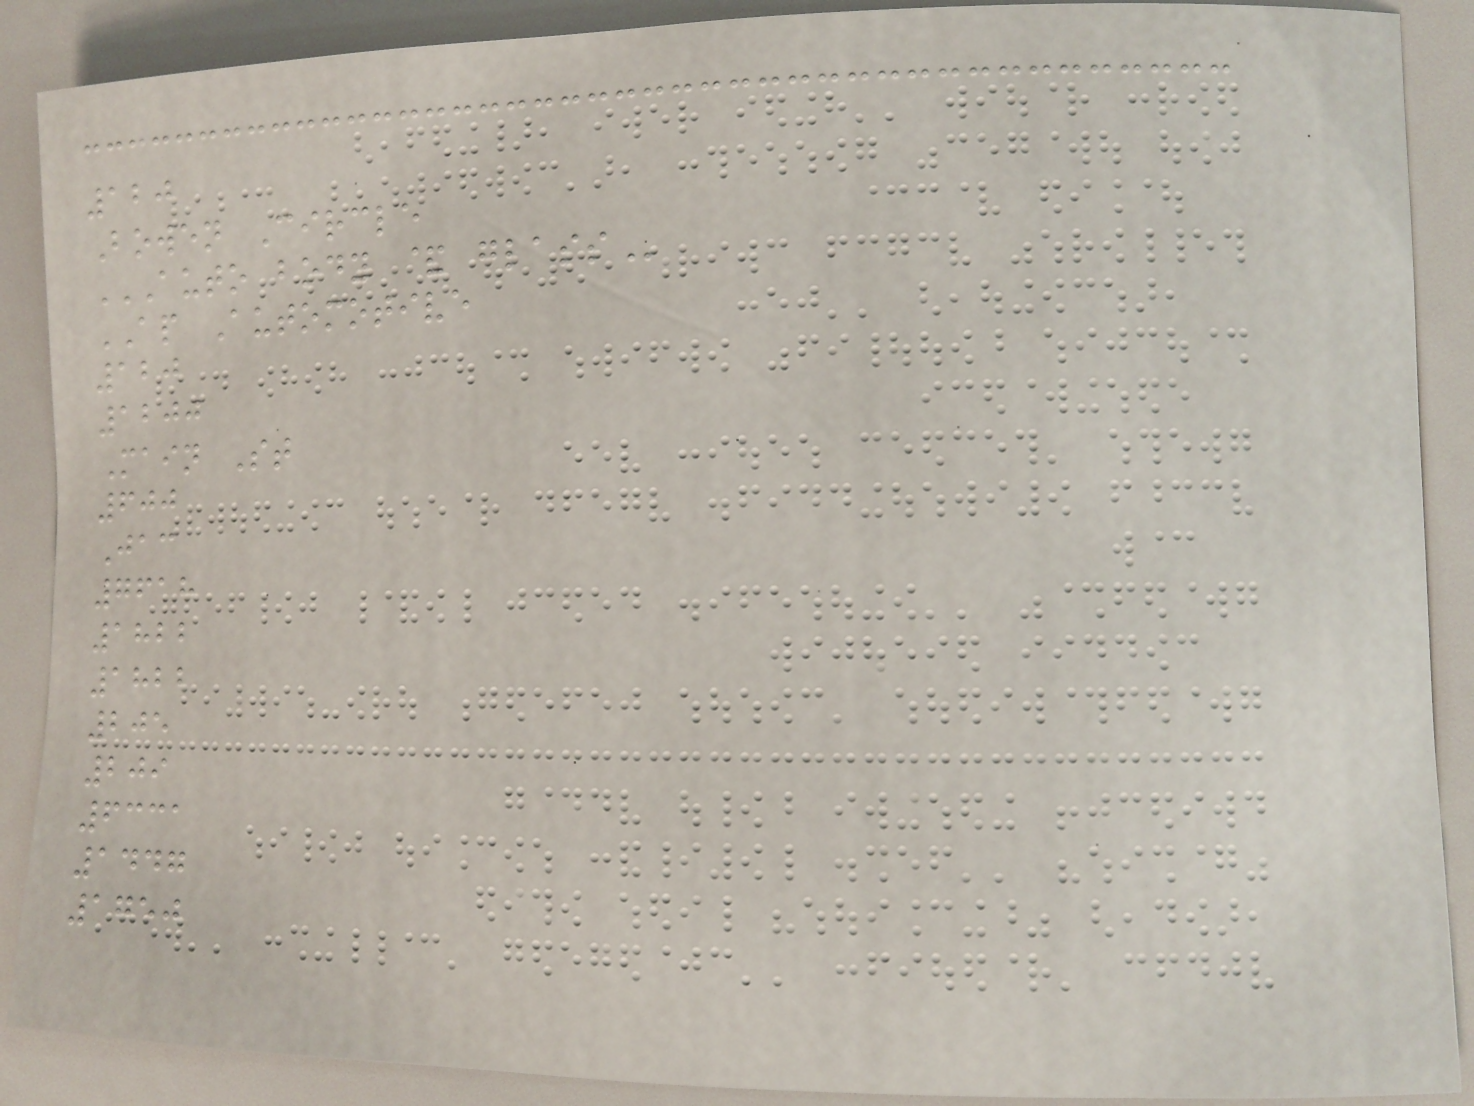120
Bowen Circle
AUTO BODY & GLASS
AP Automotive
120
1200
Main St
600
Jac
7618
1822
1822
205
209
6331
1447
1750
